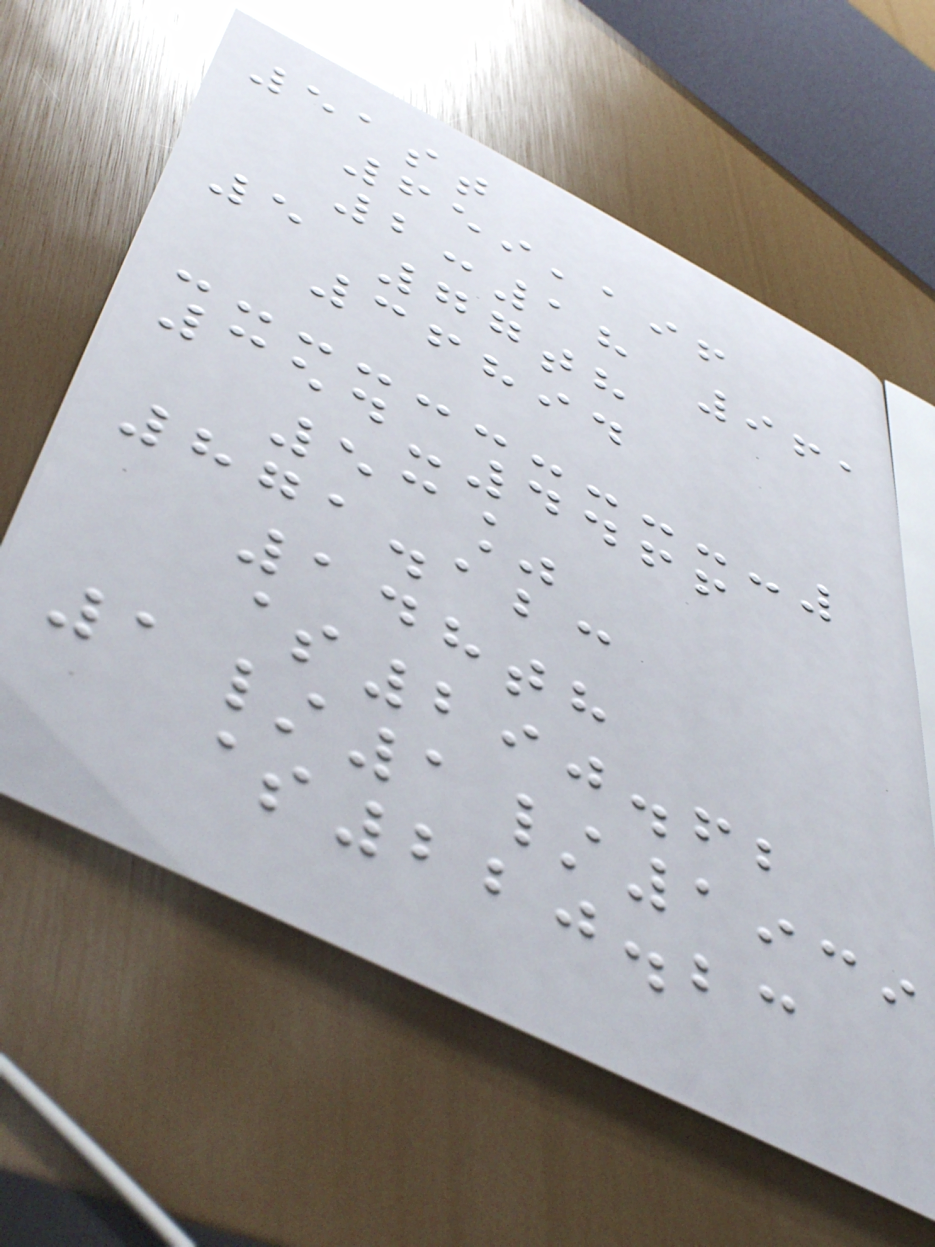51st
659,196
2:18 961
5 77th
36894
354-4466
53%
871.123
148th
$290.62
1/1/1939
$220.23
